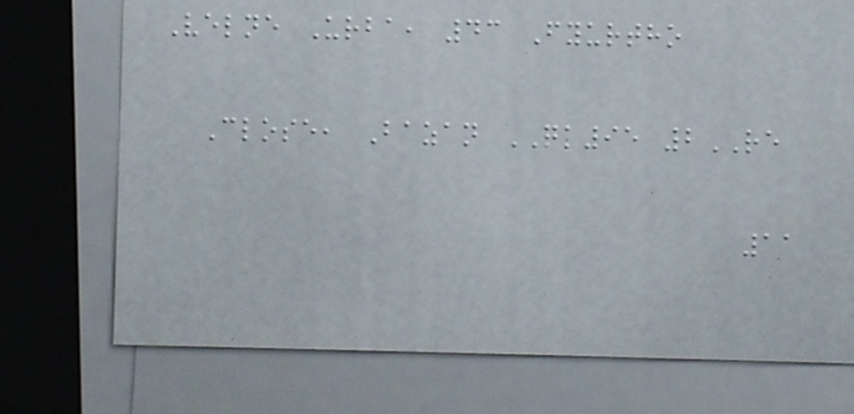Velne Urba, 43 Fyurtho
Close, Bazan QK95 2RE
11
